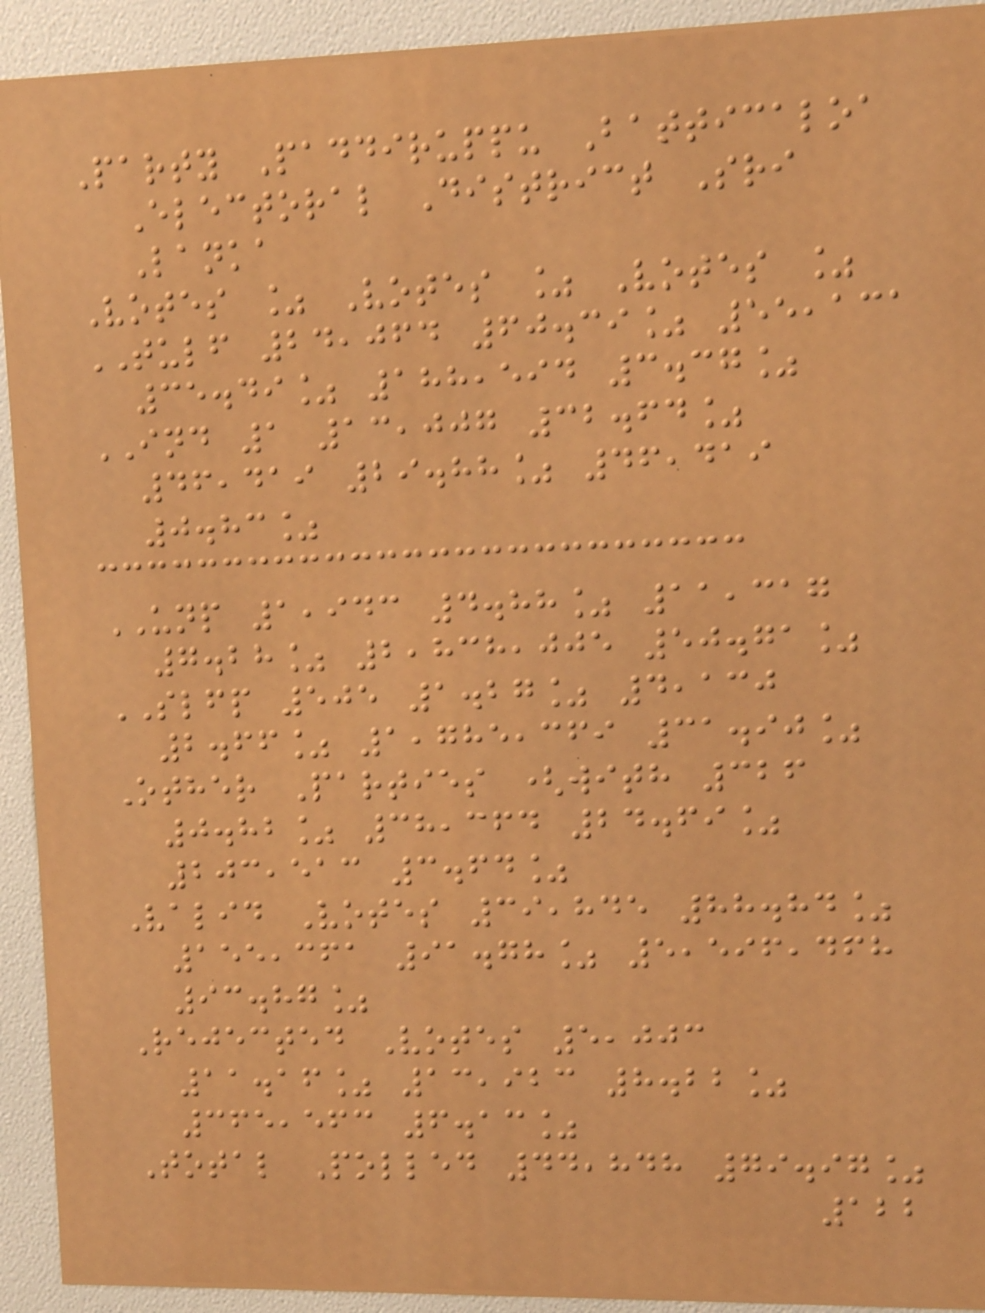Party Paddiruppu Batticaloa
Electoral District Sri
Lanka
Votes % Votes % Votes %
TULF 24,064 60.39% 55,131
35.49% 188,594 3.37%
IND 1 13,007 32.64%
46,419 29.88% 46,419
0.83%
UNP 1,943 4.88% 11,317
7.28% 2,838,005 50.71%
SLFP 505 1.27% 4,130
2.66% 1,785,369 31.90%
Other Parties (with 326
0.82% 38,364 24.69%
203,513 3.64%
Valid Votes 39,845 88.84%
155,361 91.78% 5,596,468
93.87%
Rejected Votes 5,003
11.16% 13,923 8.22%
365,563 6.13%
Total Polled 44,848 79.97%
122
